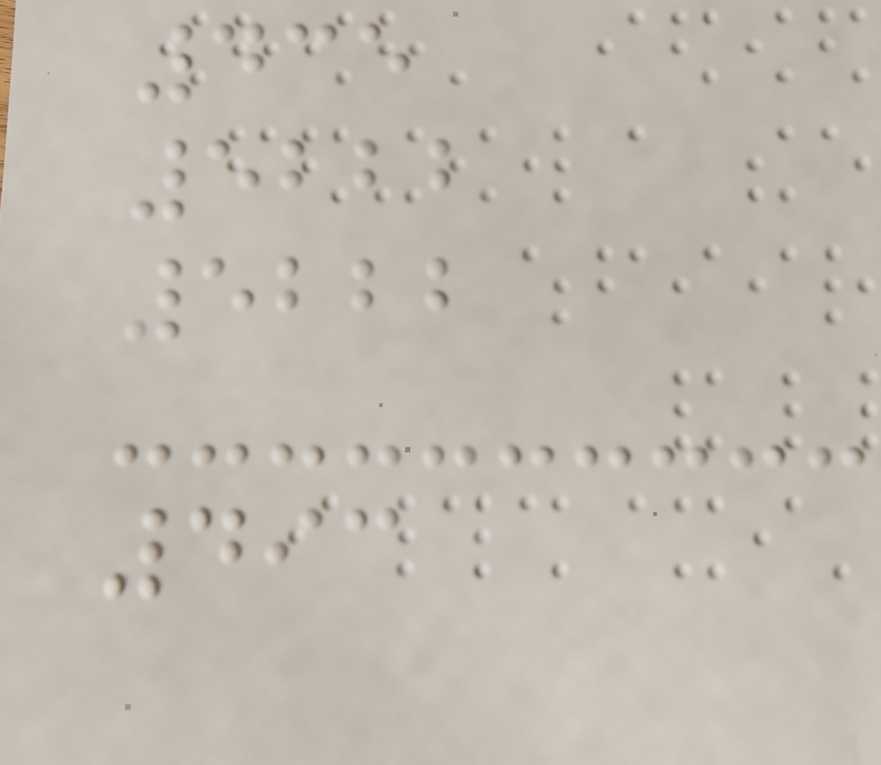435
5222
5222
493
